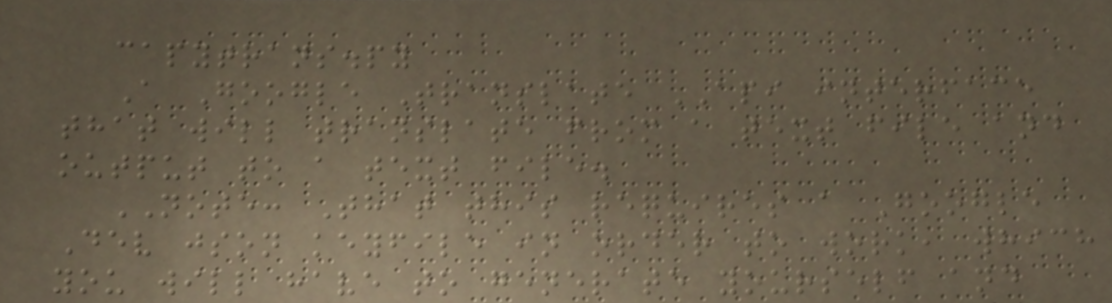capytrans.py
A Google Translate API interface
that will translate from a text file and
output to a text file.
NOTE: That this requires a Google
Dev json keyfile in order to work, which
you will have to generate yourself and
